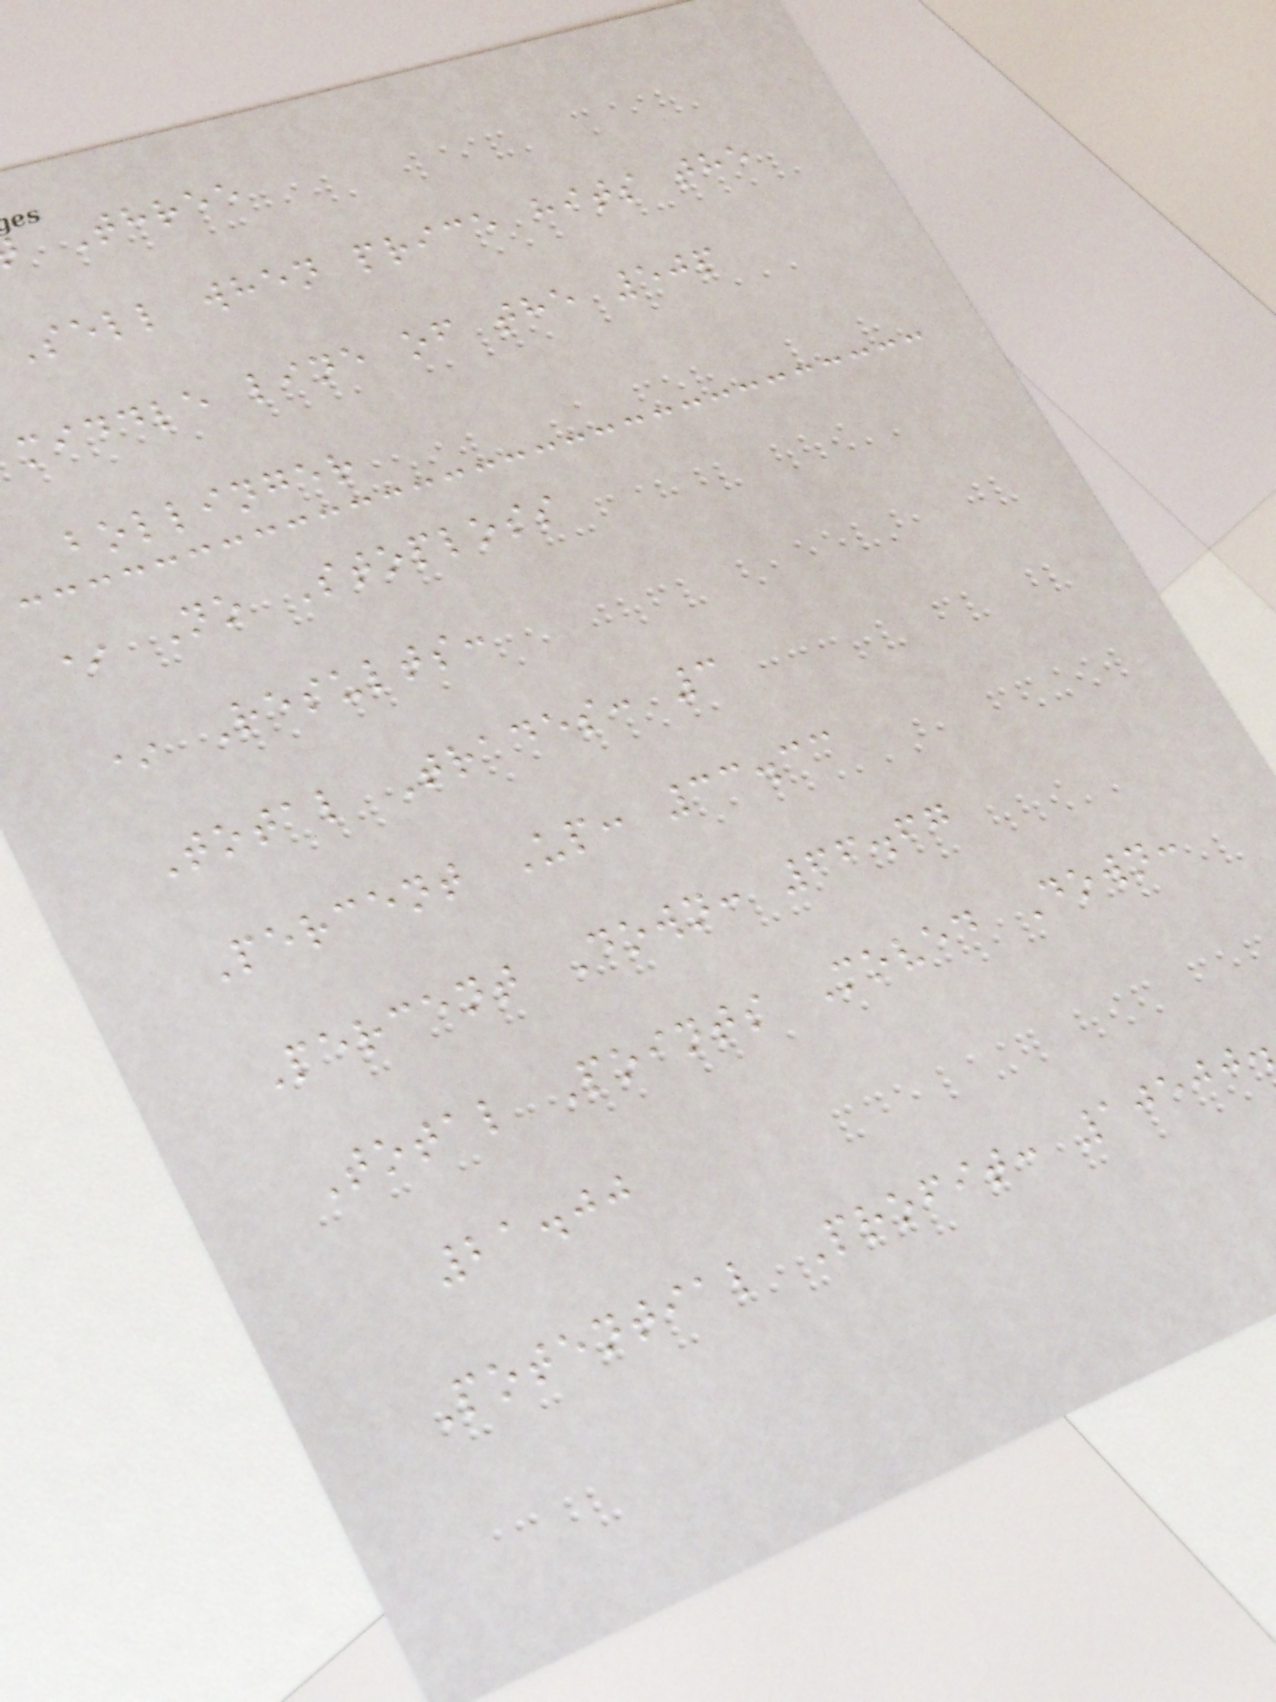Three
Sell when price hits the
middle line of the 50p
bollinger
* No Stoploss
* Results:
Total Trades: 3
Percent Up: 33.33
Percent Down: 66.67
Total Points Moved Down:
21.00
Potential Profit: 10500.
